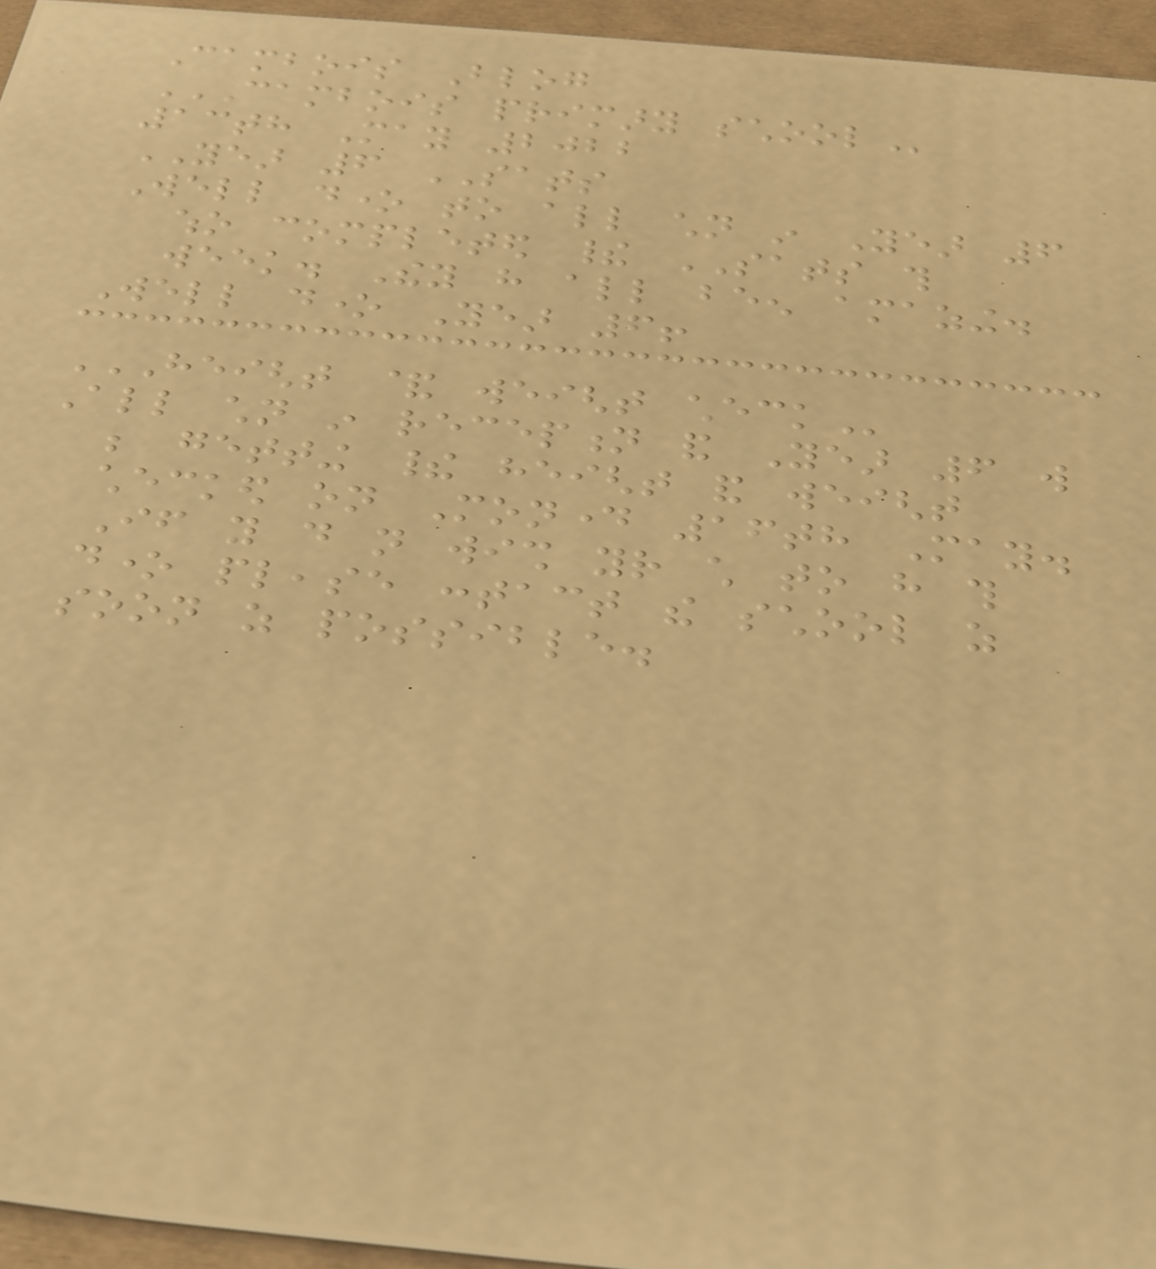Cambois Blog
CAMBOIS PRIMARY SCHOOL
13th May 2022
YEAR 6 SATS
Well done to all children in Year 6
who completed their SATS this
week. They have all been amazing.
Well done Year 6!
HEIGHT & WEIGHT CHECK
All children in reception and Year 6 will
be getting their height and weight
checked on Monday 16th May.
If you do not wish your child to have this
done please contact the school as
soon as possible.
